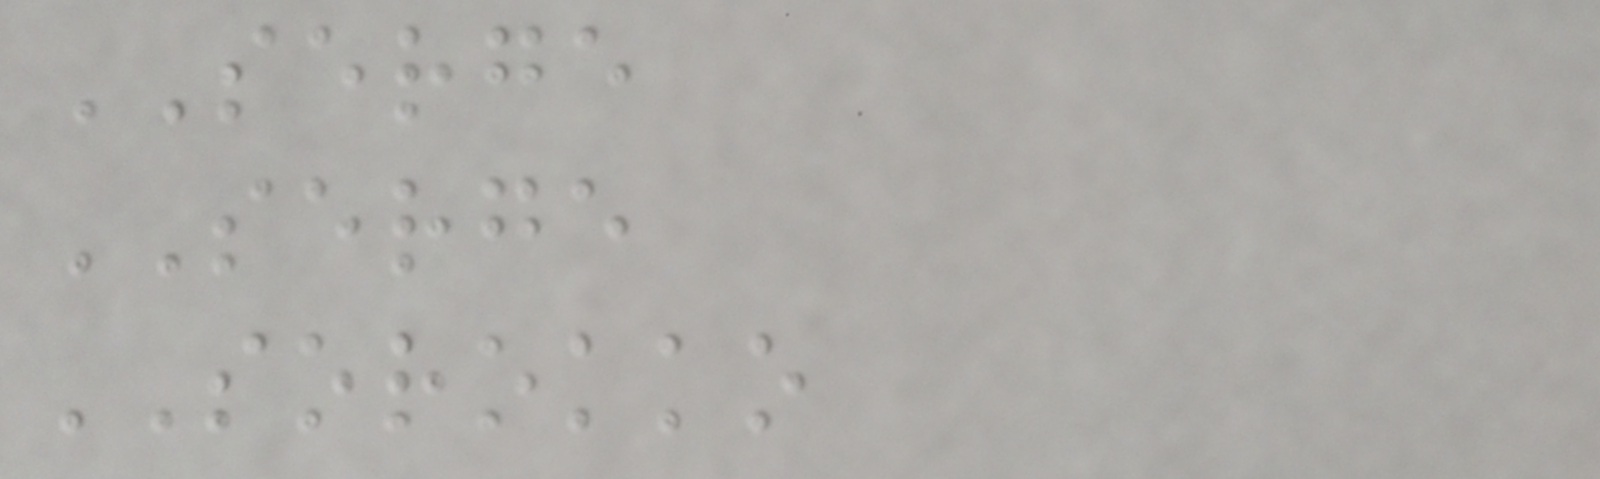SERGE
SERGE
SOROKKO
